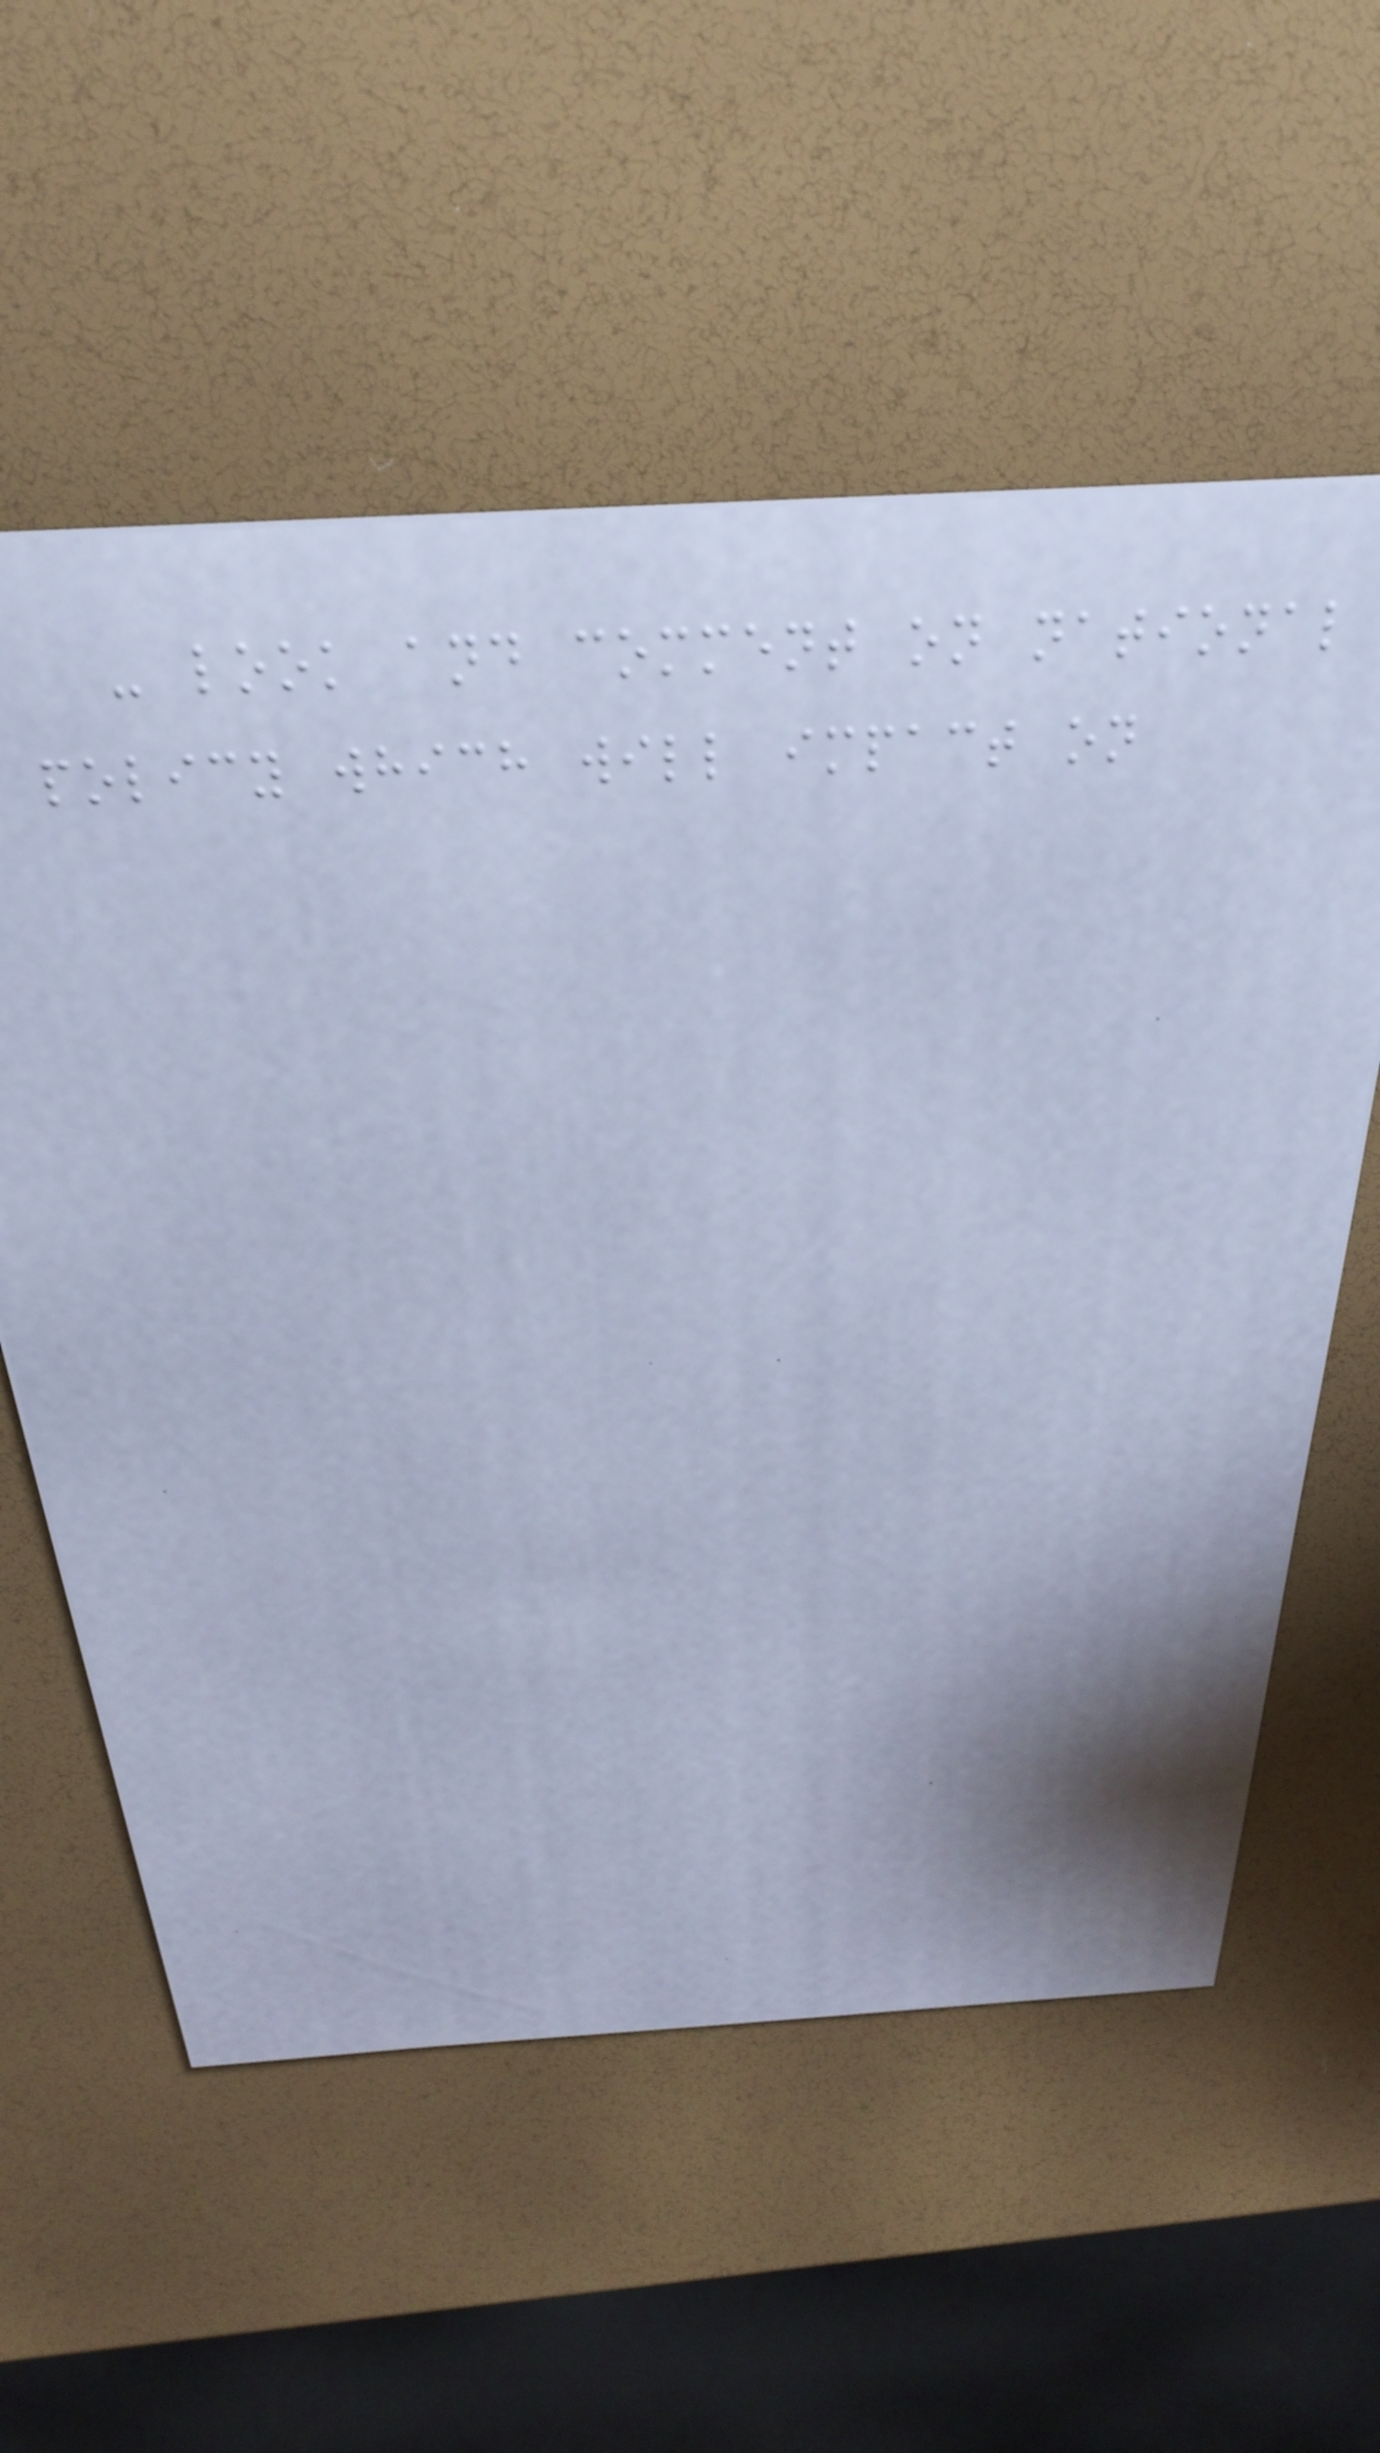- look and comment on national
policy which will impact on
